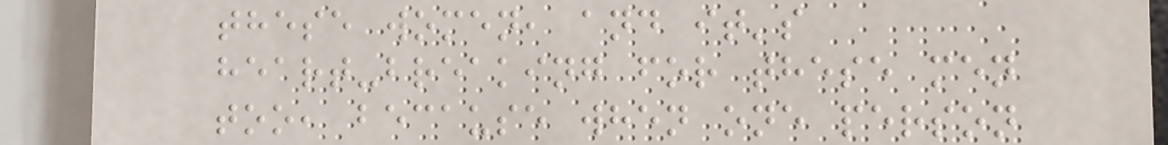these women, and it's
heart-breaking for these men
too, because when one person
